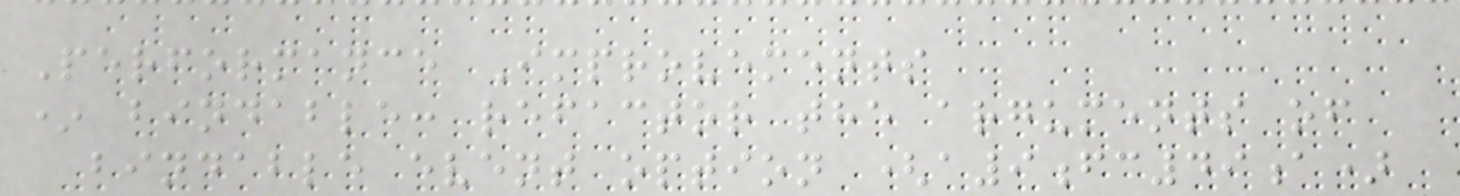Performance Improvements
* bindable: refactor the arguments of
bindable event option (a9fc49a)
